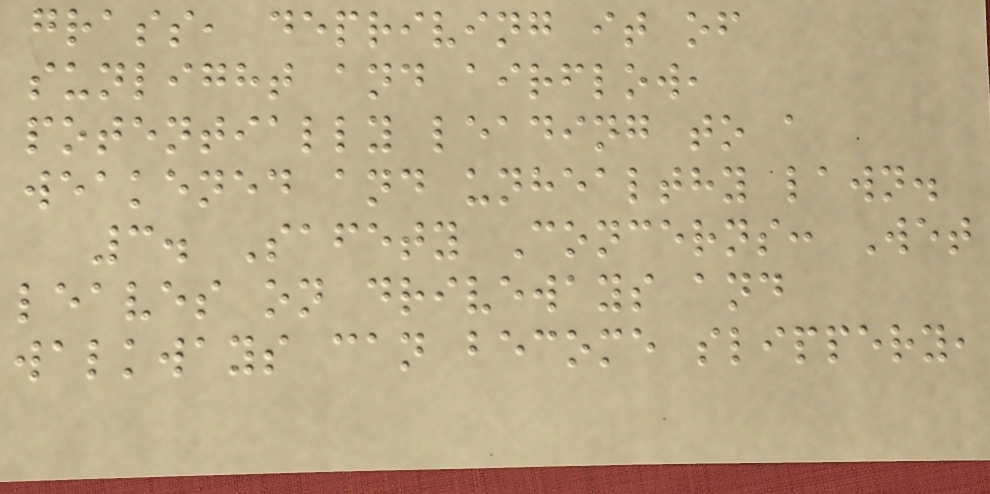grass, depriving it of
sunlight and airflow,
potentially leading to a
weakened and unhealthy lawn.
3. Safety Concerns: Wet
leaves on driveways and
walkways can become slippery,
